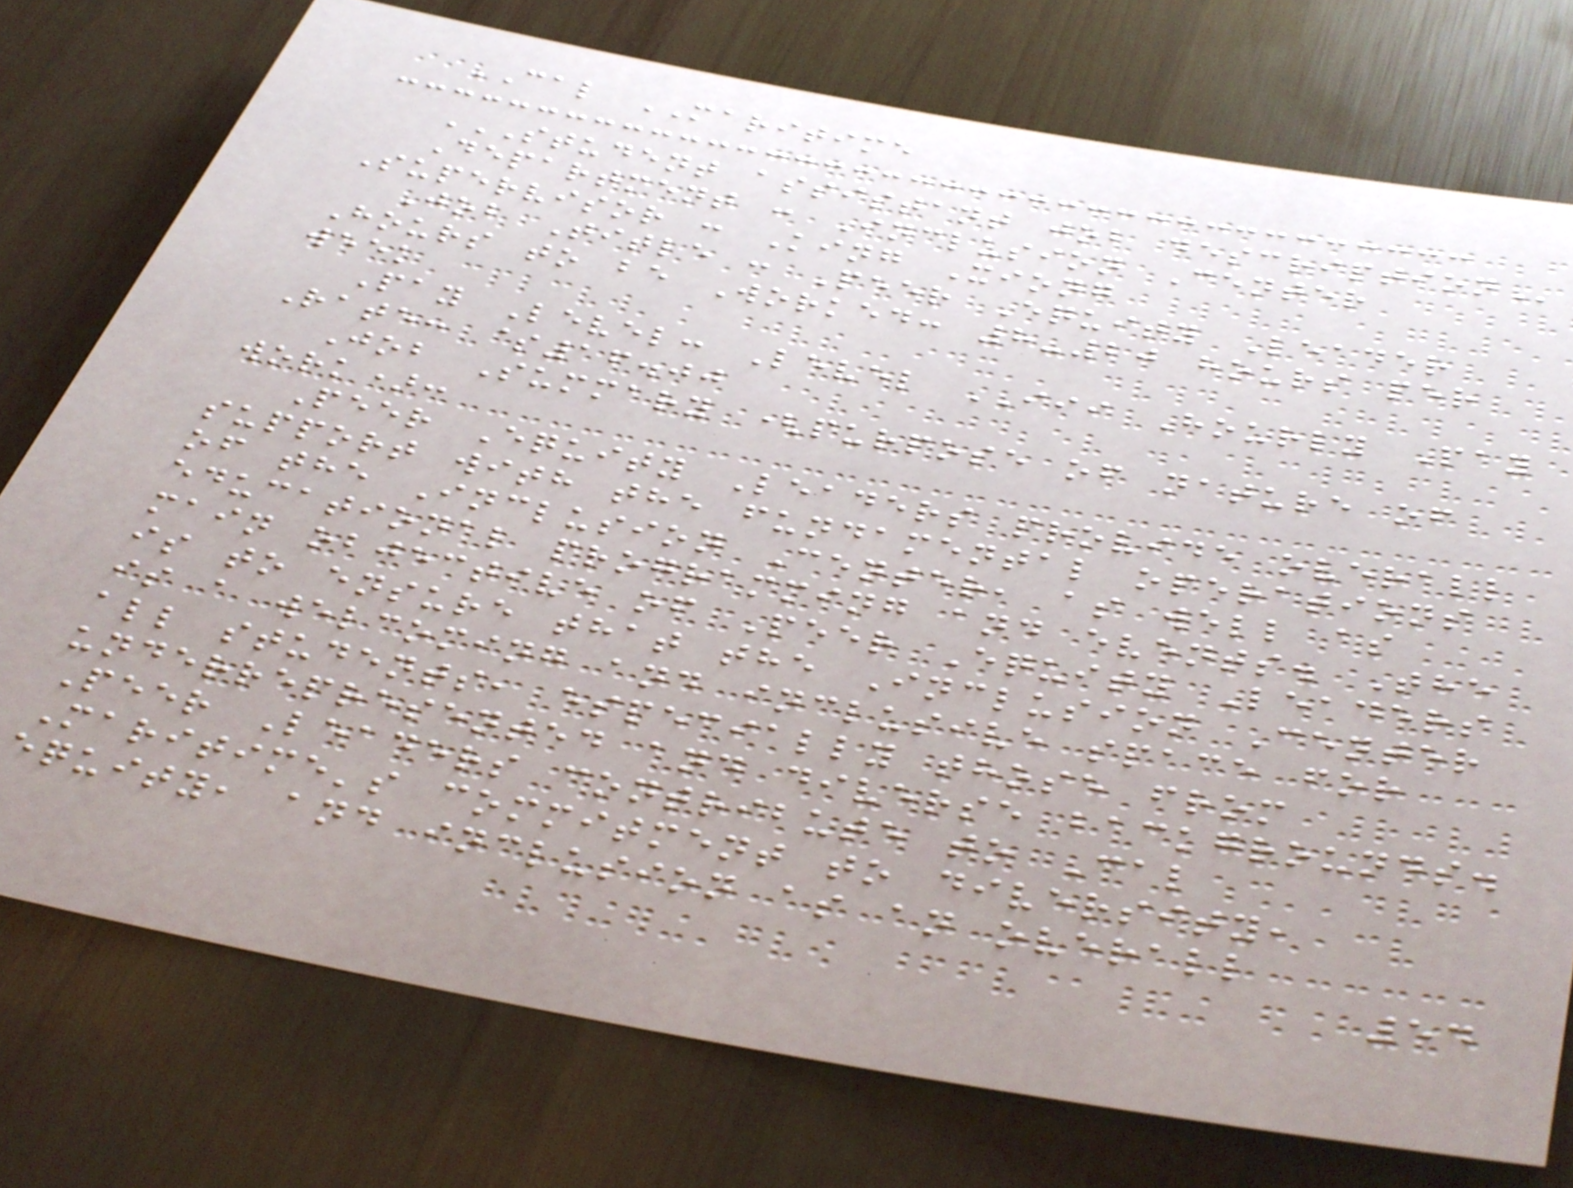CAL MARITIME
STUDENT ASSISTANT JOB DESCRIPTION
Department : Inclusion Center
Supervisor : King Xiong
Job Title : Peer Equity Leader
Hours to be Worked: 8-20 hours per
week
Pay Level: Level III Hourly Pay
Rate: $16.00
Job Summary (purpose of nature of
work):
Peer Equity Leaders provide overall
support with the fundamental operations
of the Inclusion Center, as well as
educational programming and events. The
main objective of Peer Equity Leaders
is to ensure that the Inclusion Center
is a welcoming and inclusive space for
all students, especially those from
underrepresented and diverse backgrounds.
Peer Leaders contribute to Cal
Maritime's commitment to diversity,
equity, and inclusion as an overall
54
